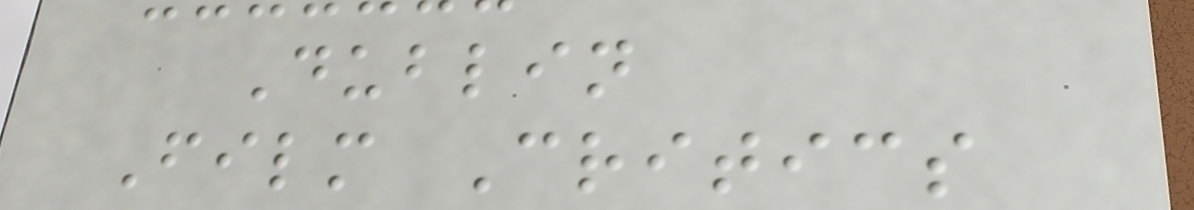Dublin
Film Critics
